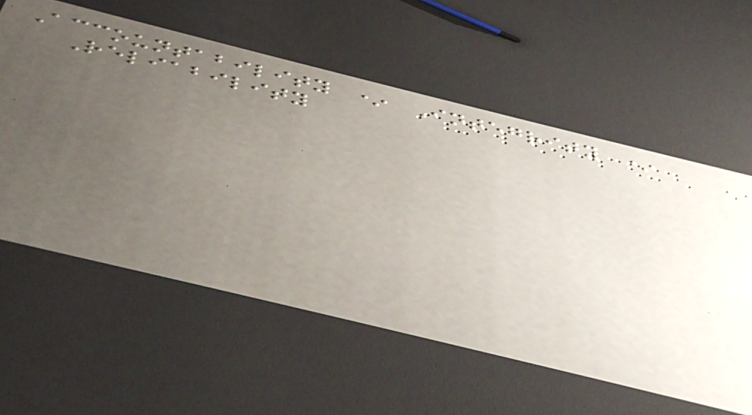Accountability * Integrity *
Reliability
